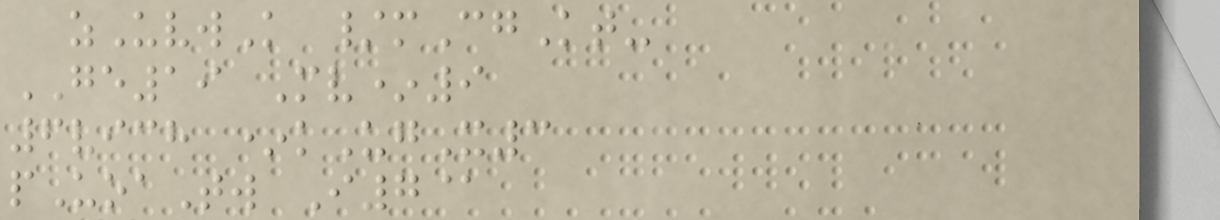zUvwK /mCgKt-
GE19 Mv*9
6vich *kUgX3
pUoaTw I7@
